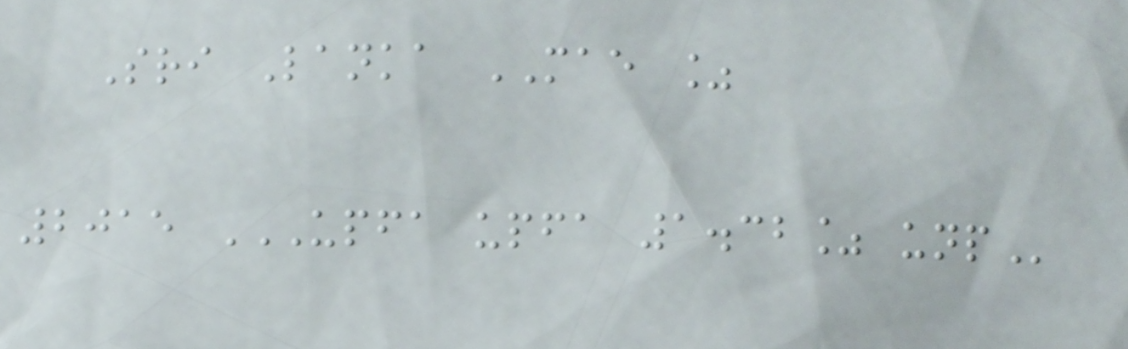Sri Lanka MAE %
2015 UPFA UPFA 1.32% UNP
